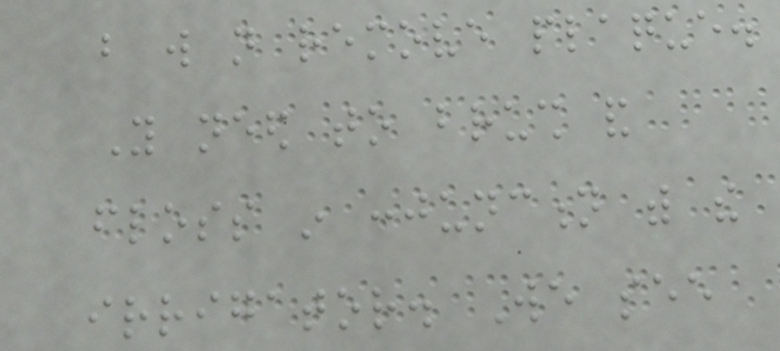but will not remove plaque.
You need to brush and
floss in conjunction with the
irrigator. We see
